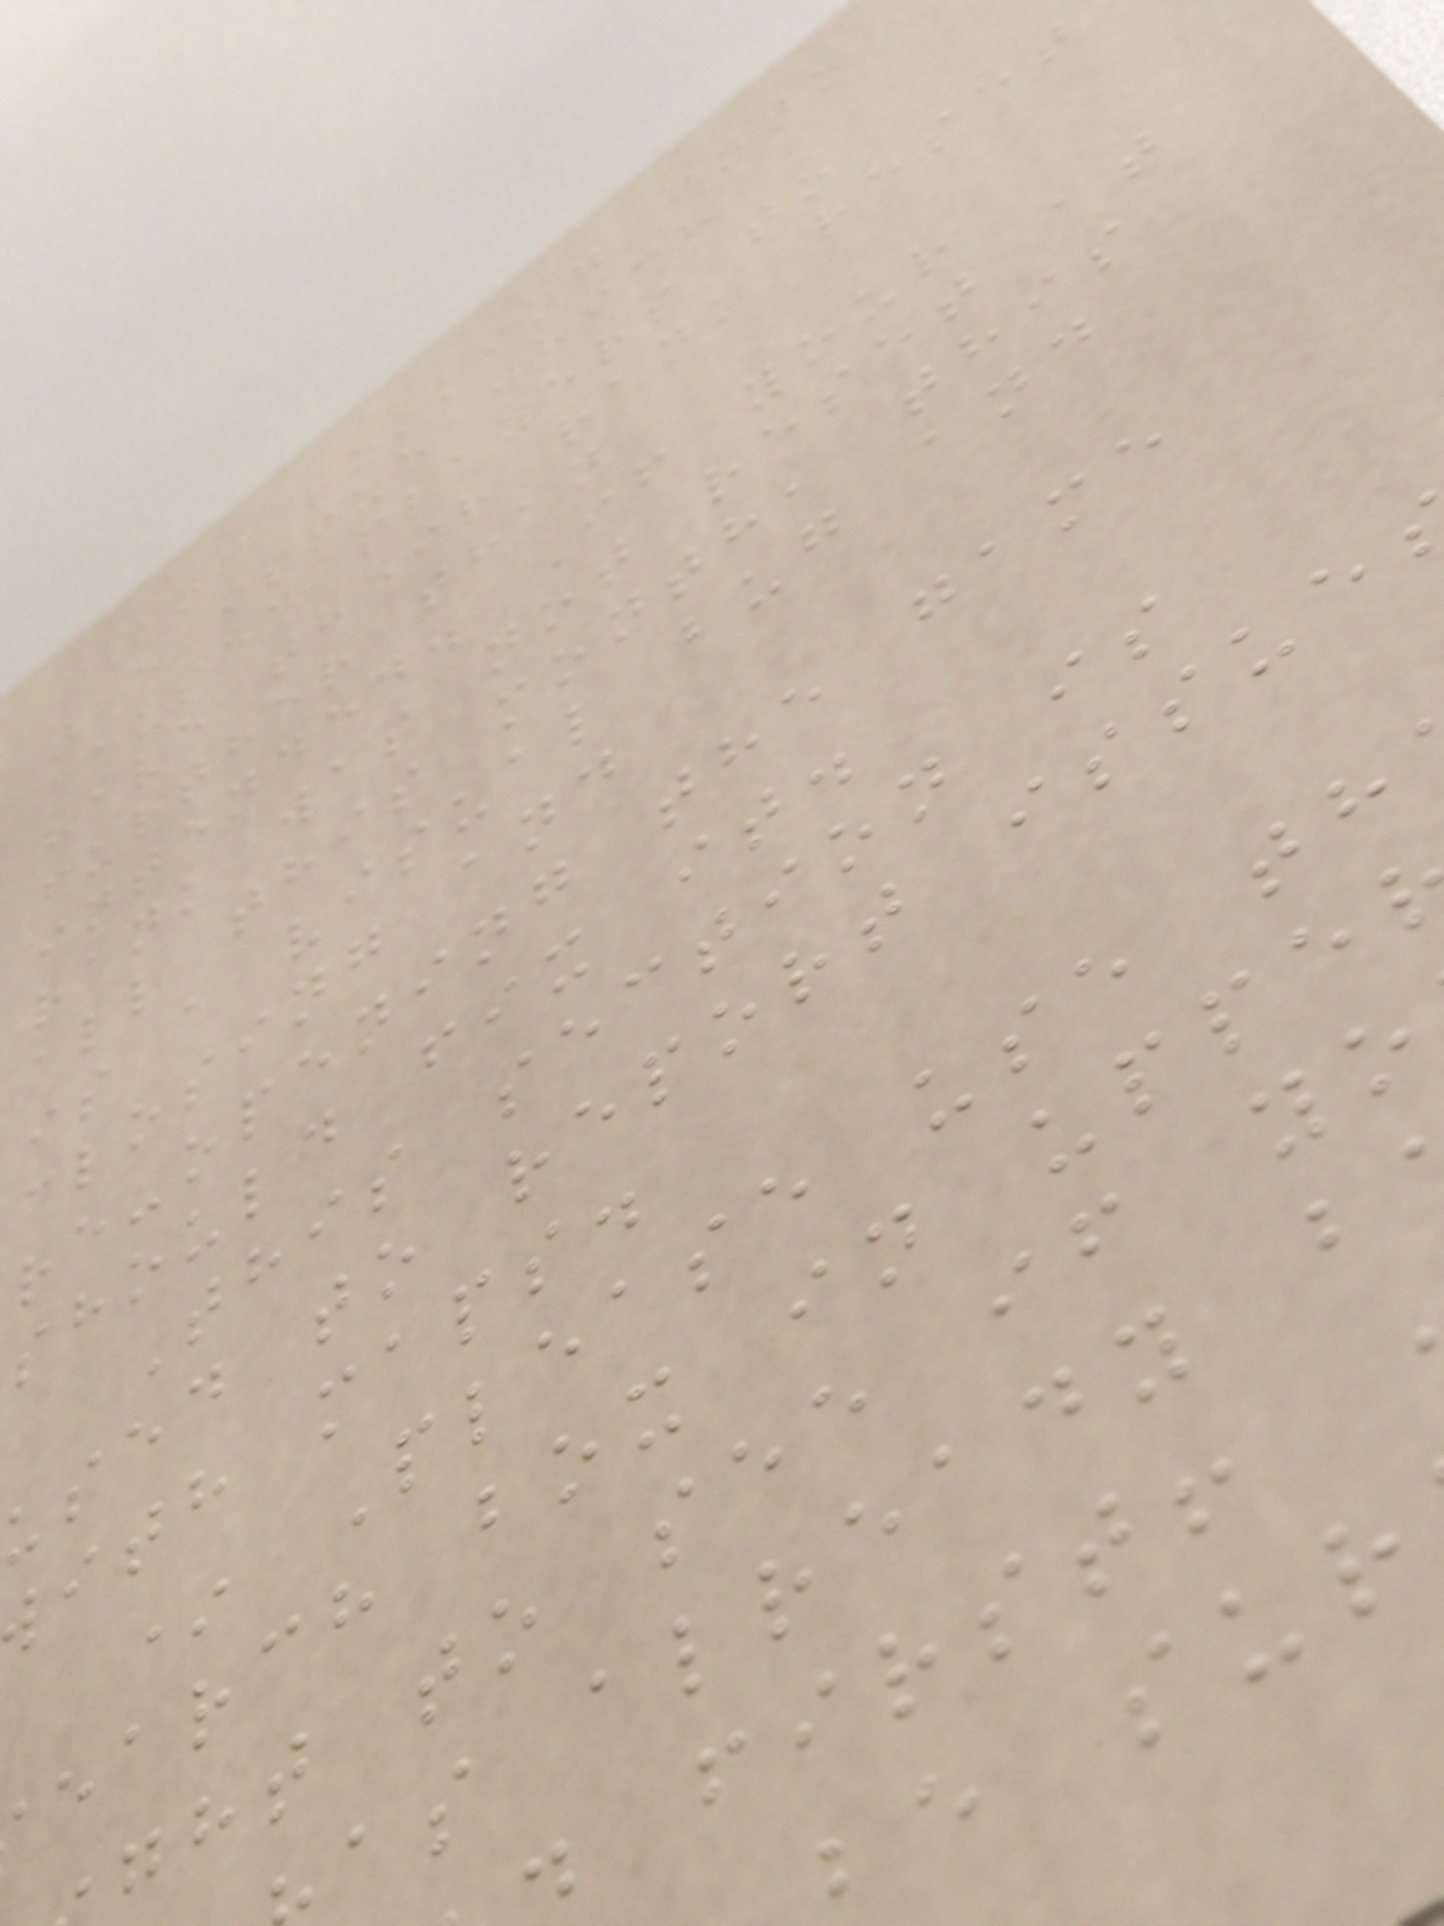and looking into
the issue which
caused players to
have their rank reset
further than
intended. If your
rank was not reset at
all this month, this
is a visual bug and
closing and
re-opening the game
should fix it.
This section is
used to report issue
ith maps.
* Please use th
earch box in uppe
ght to see if yo
as already b
first!
e sur
